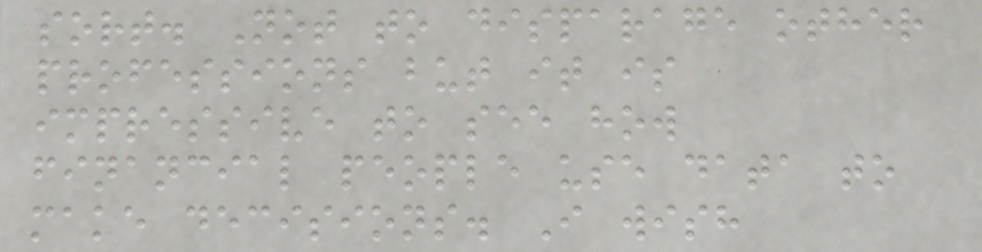sort. Not to disparage other
professions but it is
impressive to see how
financial people use data to
make decisions. I wish
